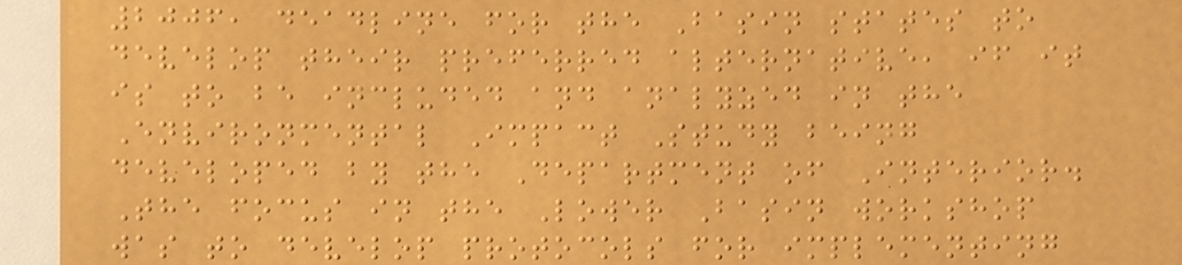2006, deadline for the Basin states to
develop their preferred alternative, if it
is to be included and analyzed in the
Environmental Impact Study being
developed by the Department of Interior.
The focus in the Lower Basin workshop
was to develop protocols for implementing
